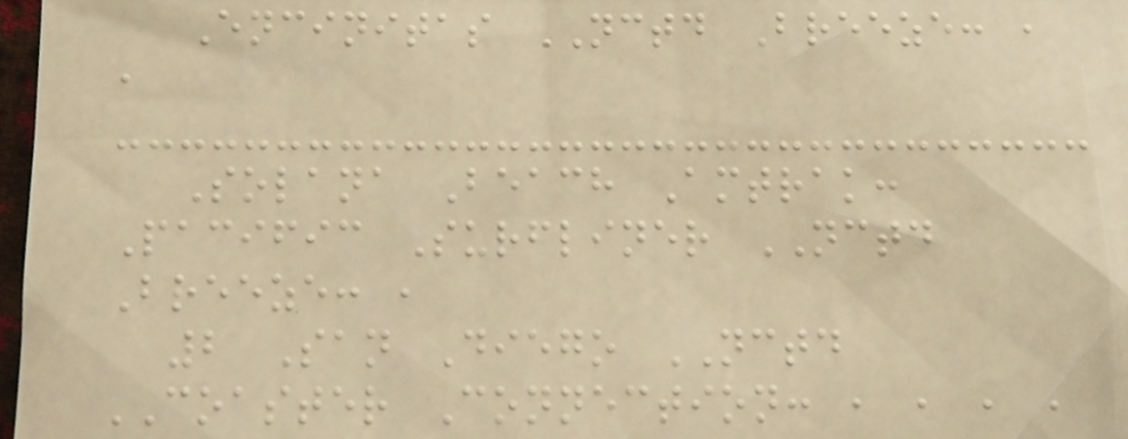Encinitas NCTD Breeze: ,
,
Solana Beach Amtrak:
Pacific Surfliner NCTD
Breeze: ,
2 San Diego NCTD
COASTER Connection: , , , ,
